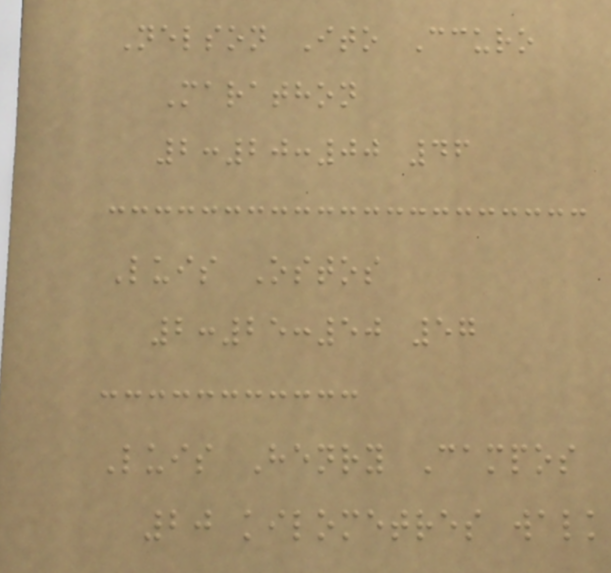Nelson Ito Ccuro
Marathon
2:20:00 46
Luis Ostos
2:25:50 57
Luis Henry Campos
20 kilometres walk
